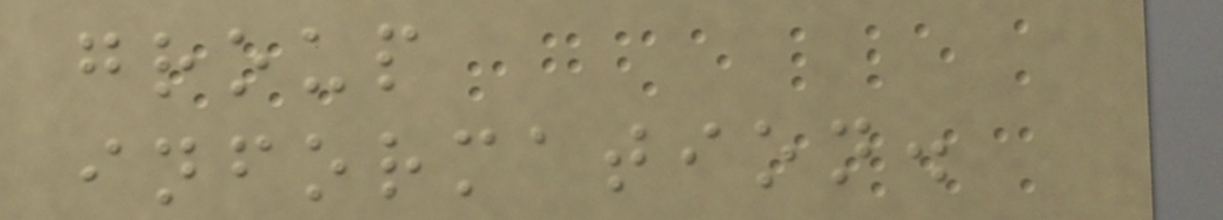group
information.
